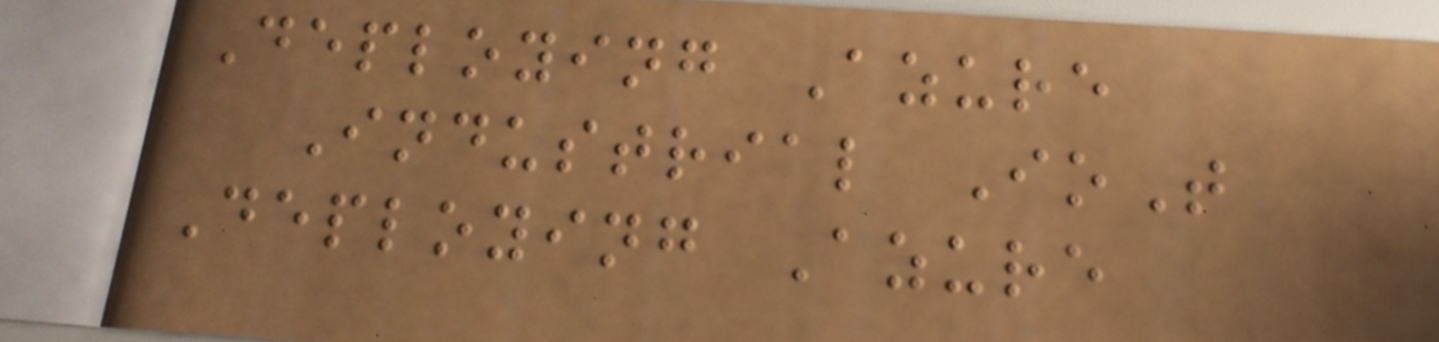Deploying Azure
Industrial IoT
Deploying Azure
